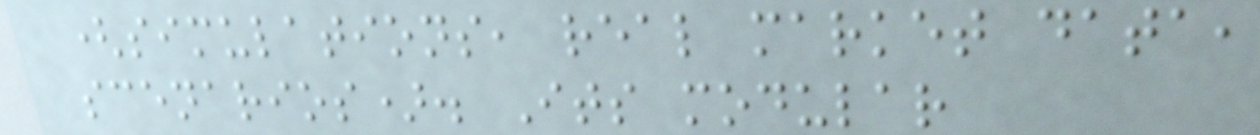(simulations, real market data,
scenarios). Its modular
